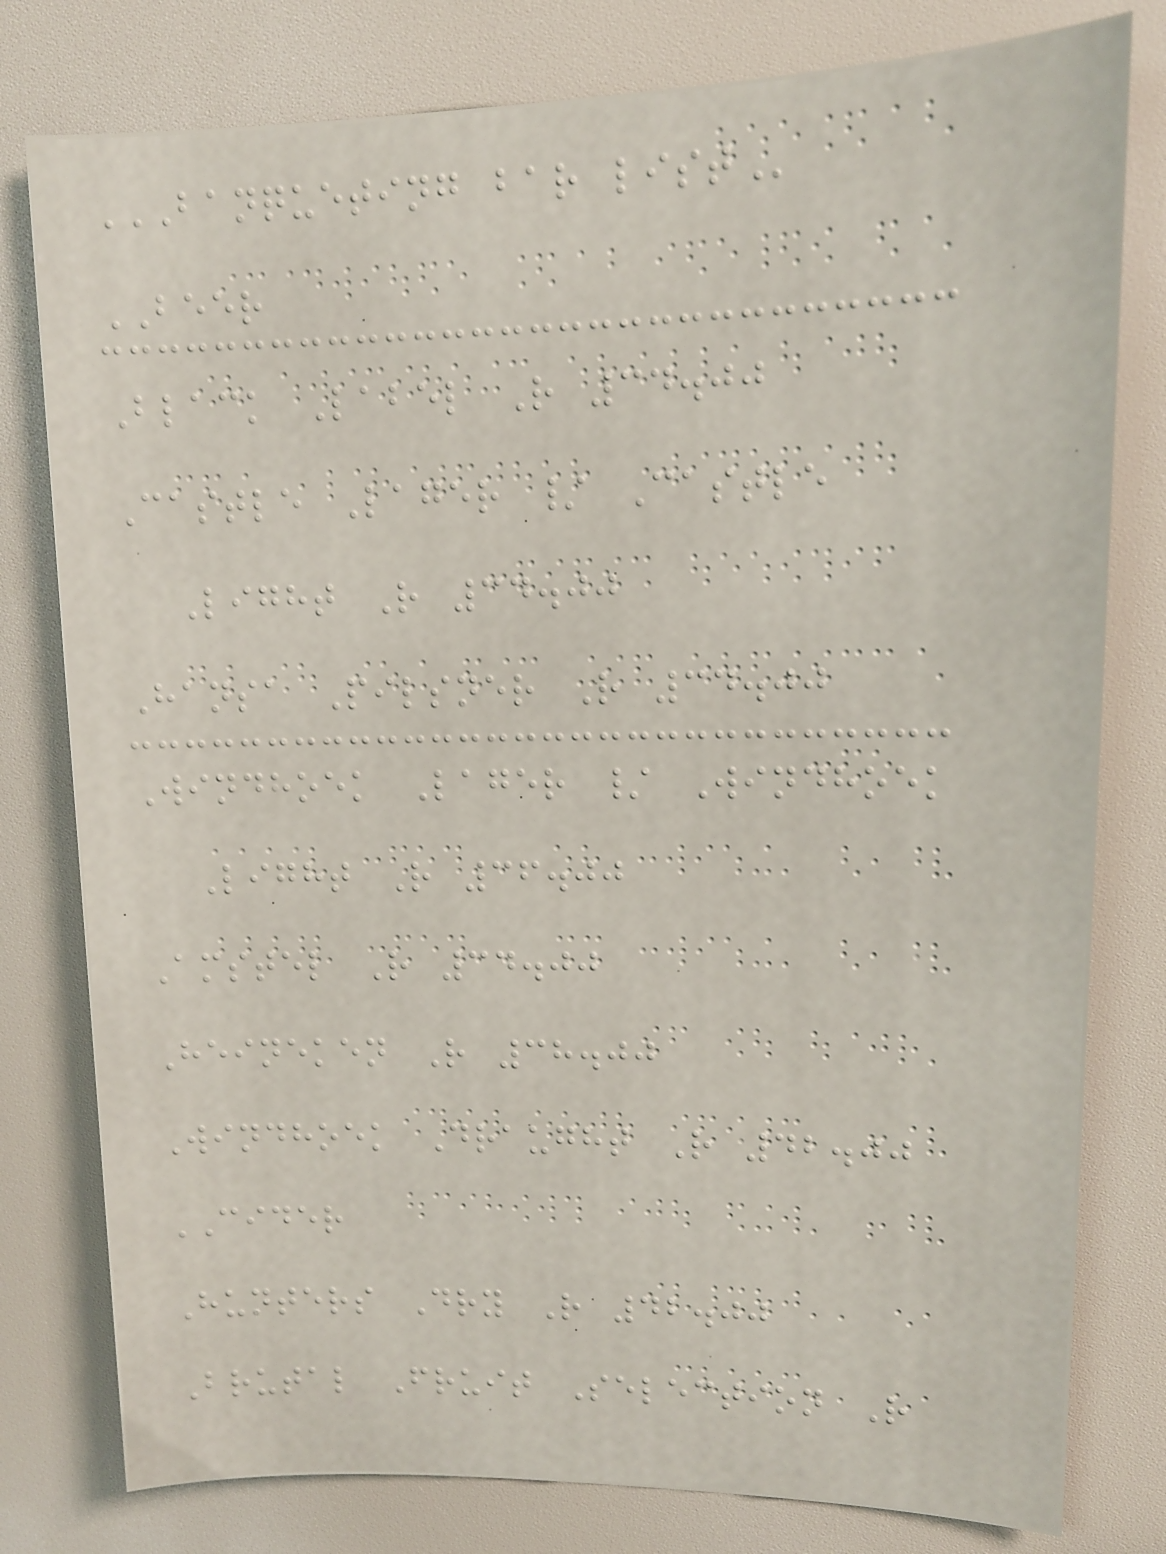BANQUETING BAR LIST
BEER
Black Label R 34.00
Castle Lager / Castle
Light R 34.00
Hansa Pilsner R 34.00
Windhoek Lager / Windhoek
Light R 36.00
Amstel R 34.00
Heineken R 38.00
Windhoek Draught R 42.00
CIDER
Hunters Dry R 42.00
Brutal Fruit Selection R
